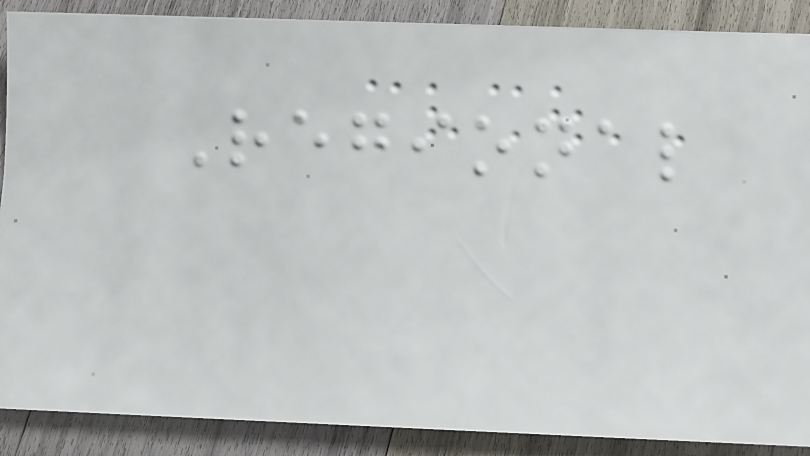Regional
